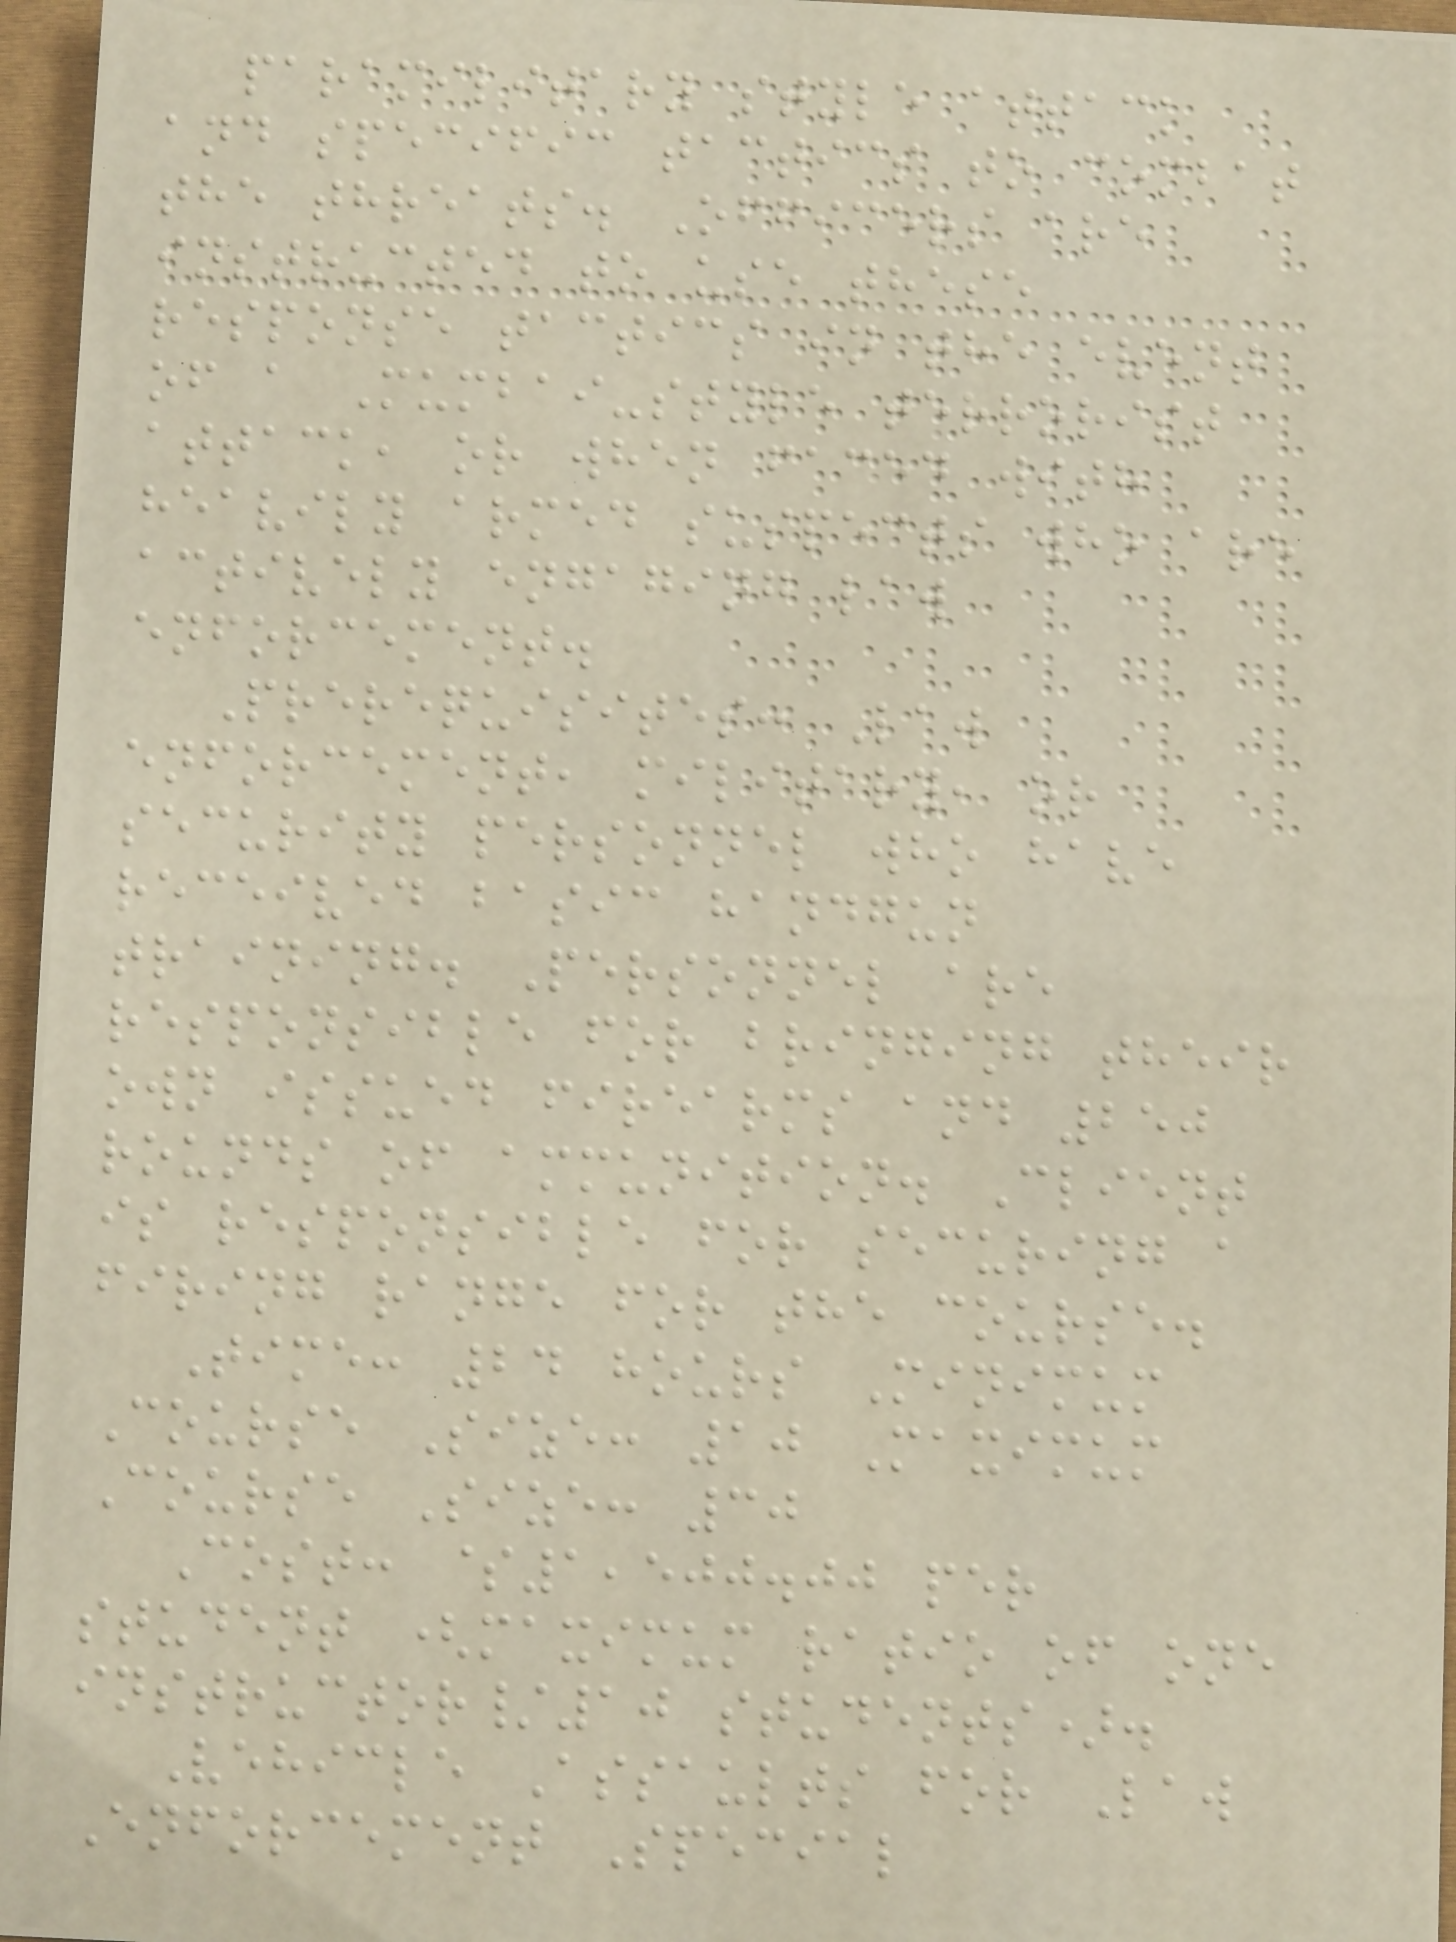paramilitary style attack
and specific tactics to combat
the threats. Officers are
instructed to use these
response tactics in the event
of a Mumbai-style terrorist
attack, or when faced with
heavily armed suspects who are
actively engaging law
enforcement.
Prerequisites: Law
enforcement, military, or
security personnel who have
received basic handgun
training. Personnel are
responsible for bringing their
own issued firearms and 250
rounds of ammunition. Client
is responsible for securing a
firing range for the course.
Time: 24 hours Minimum
Course Size: 10 Maximum
Course Size: 30
Cost: $1,500.00 per
student (maximum ratio of one
instructor/10 students).
Vehicle Assaults for Law
Enforcement Special
